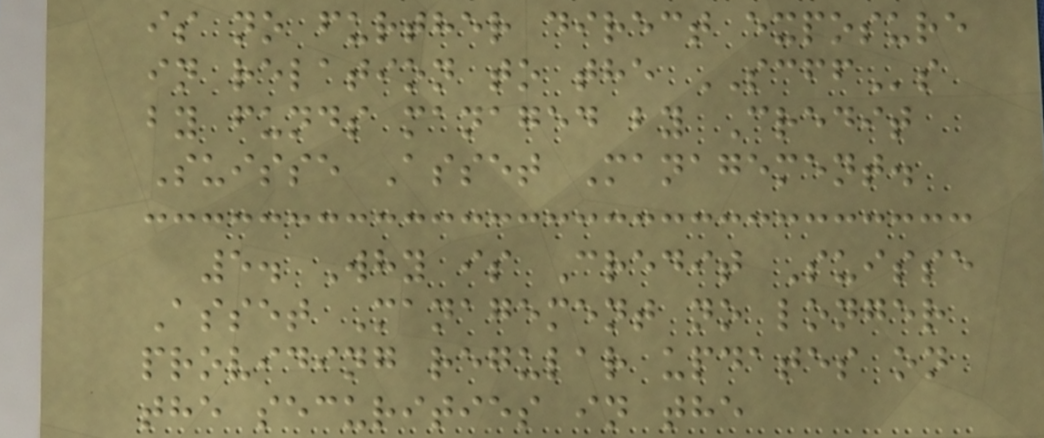is no further direct exposure
in relation to the SCFFs
by funds managed by Credit
Suisse Asset Management.
5. Why is Credit Suisse
Asset Management no longer
providing regular updates on
the securities in the
